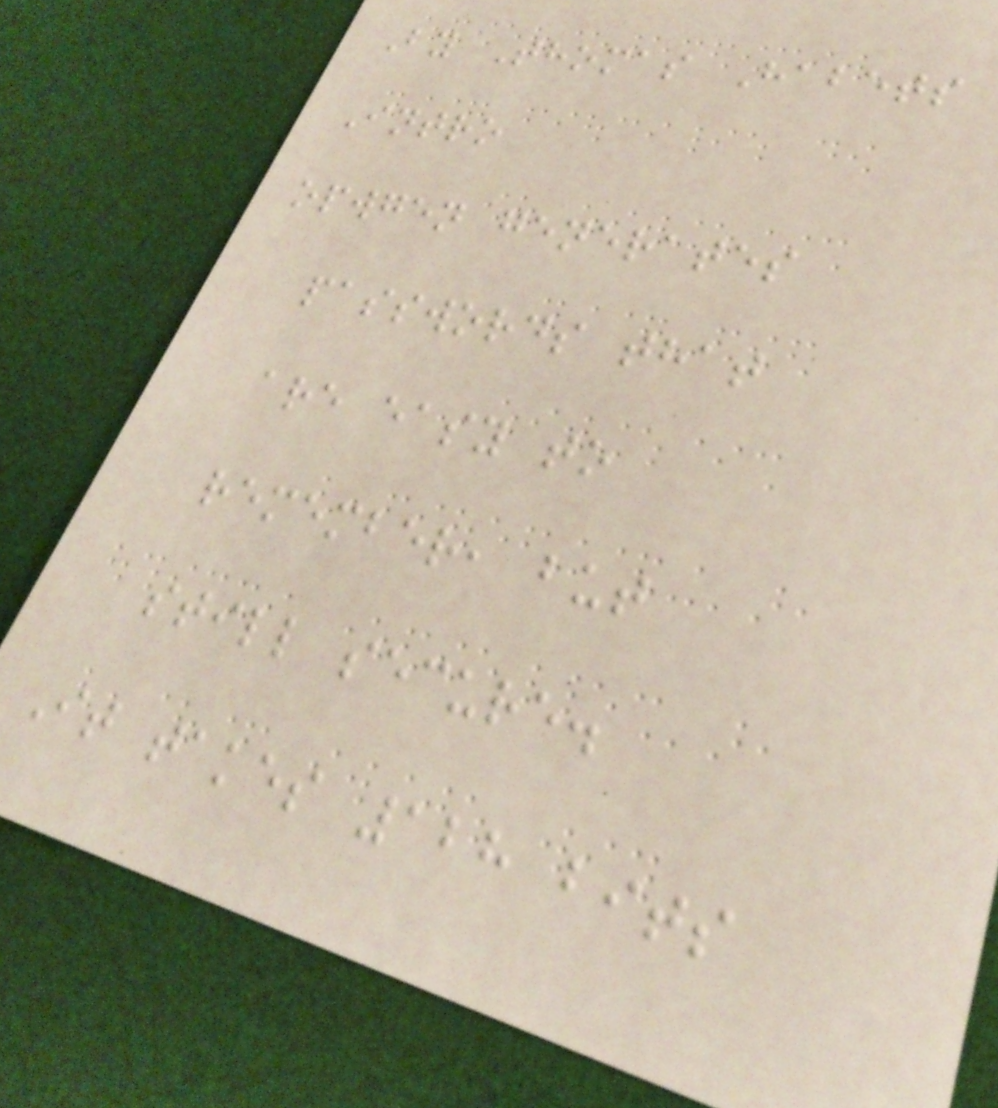By Thomas Habets
Intro
opwgen generates
passwords that
are easy to
remember, but
still secure.
It takes 128 bits
